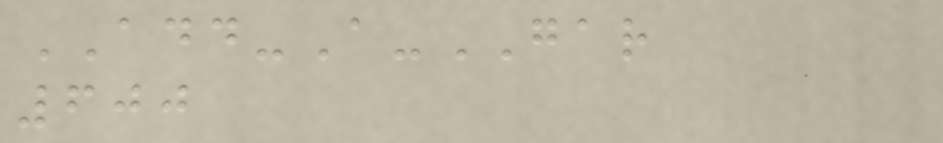ADD-A-GAR
600
